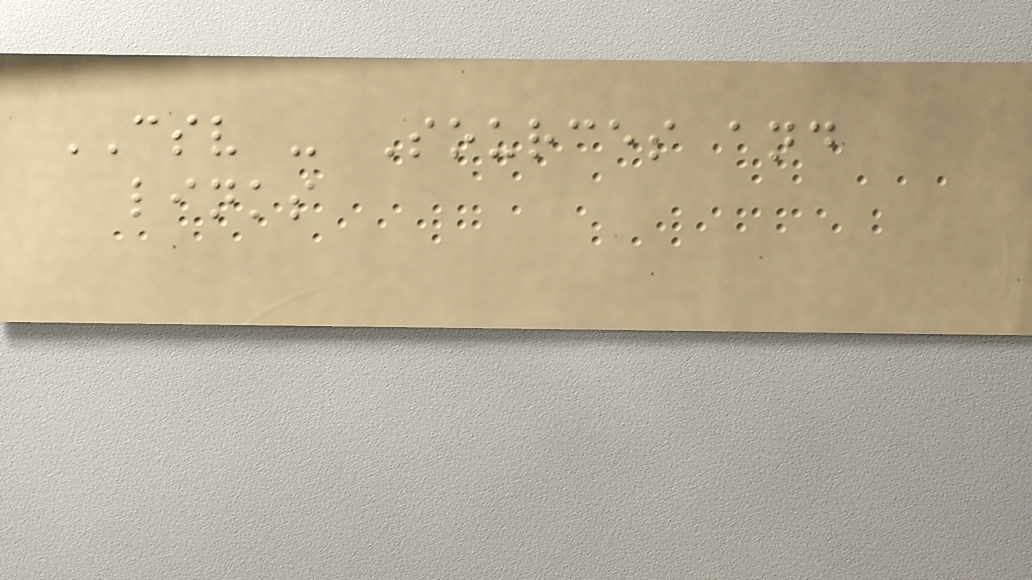CSV - Sources and
links
